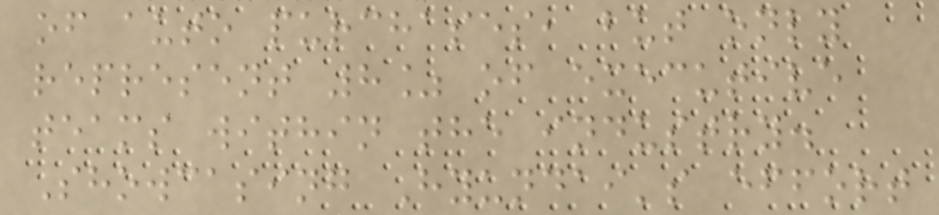of auto purchases, but only
represent 8% of executive
teams within the industry.
Showcasing Hyundai's effort
